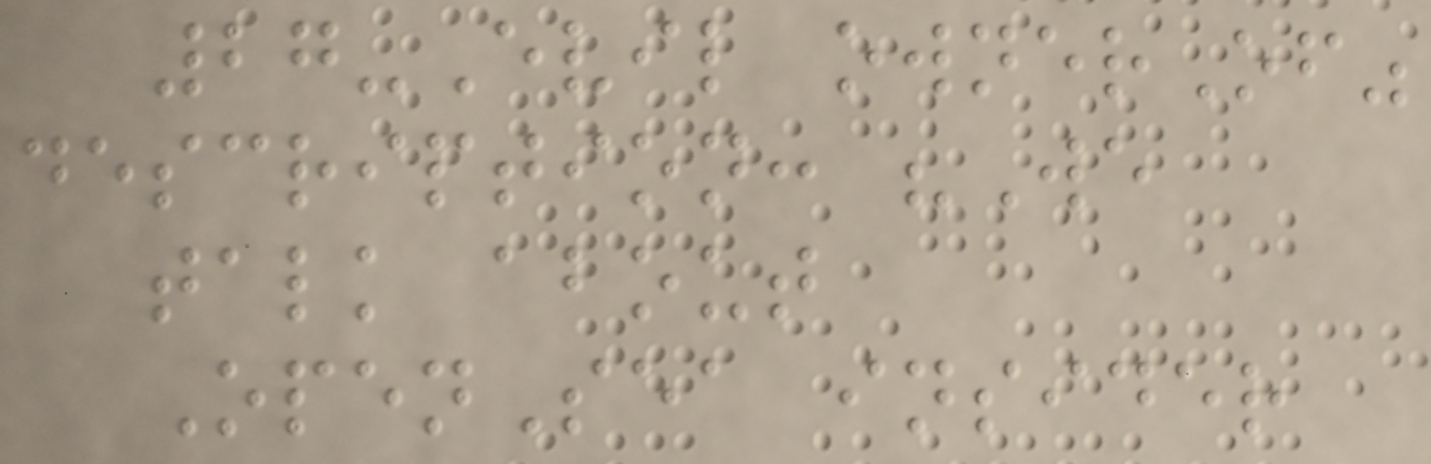27-Evil ownerOf"
description: "We
talk about
OpenSea insider
